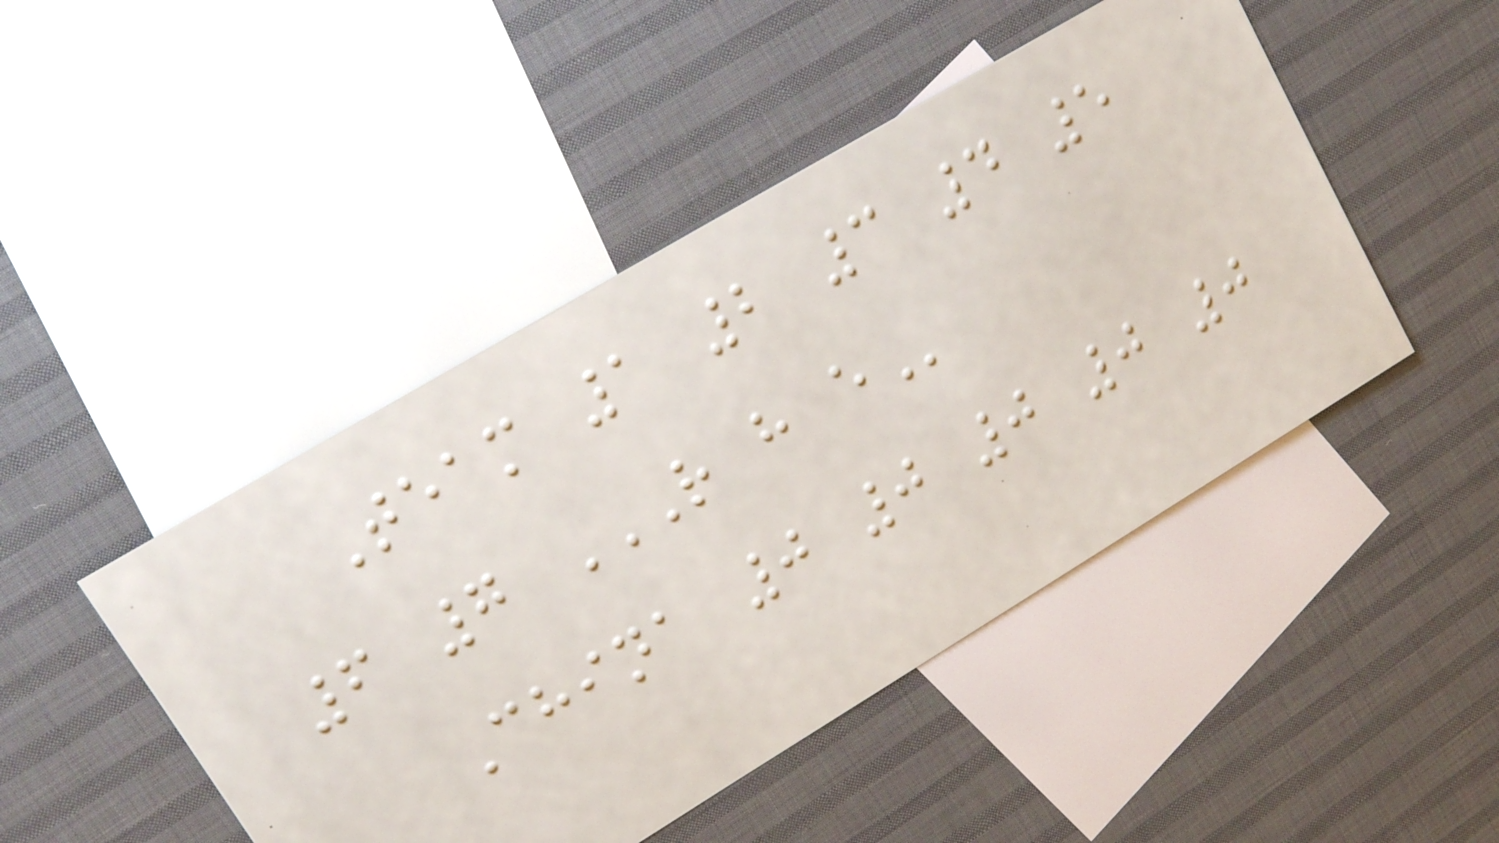Team 1 2 3 4 5
6 7 R H E
China 0 0 0 0 0
